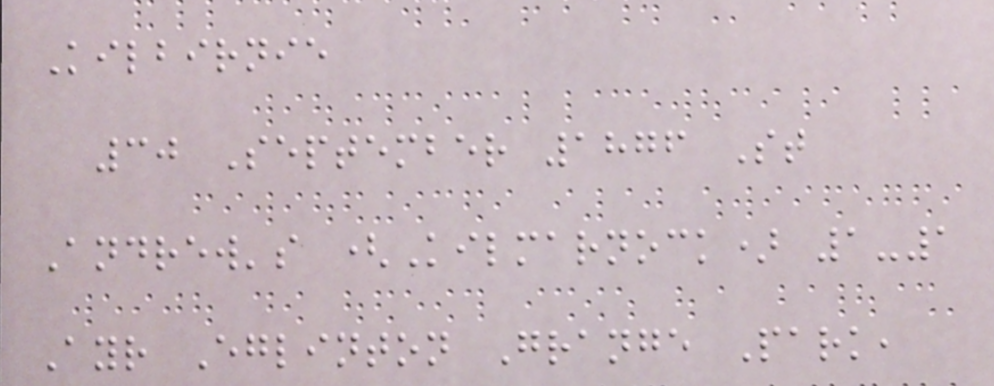Kilbirnie
30 September 1876 St
Andrew's (Kilmarnock) 1-1
Ayr Eglinton Grange Park,
